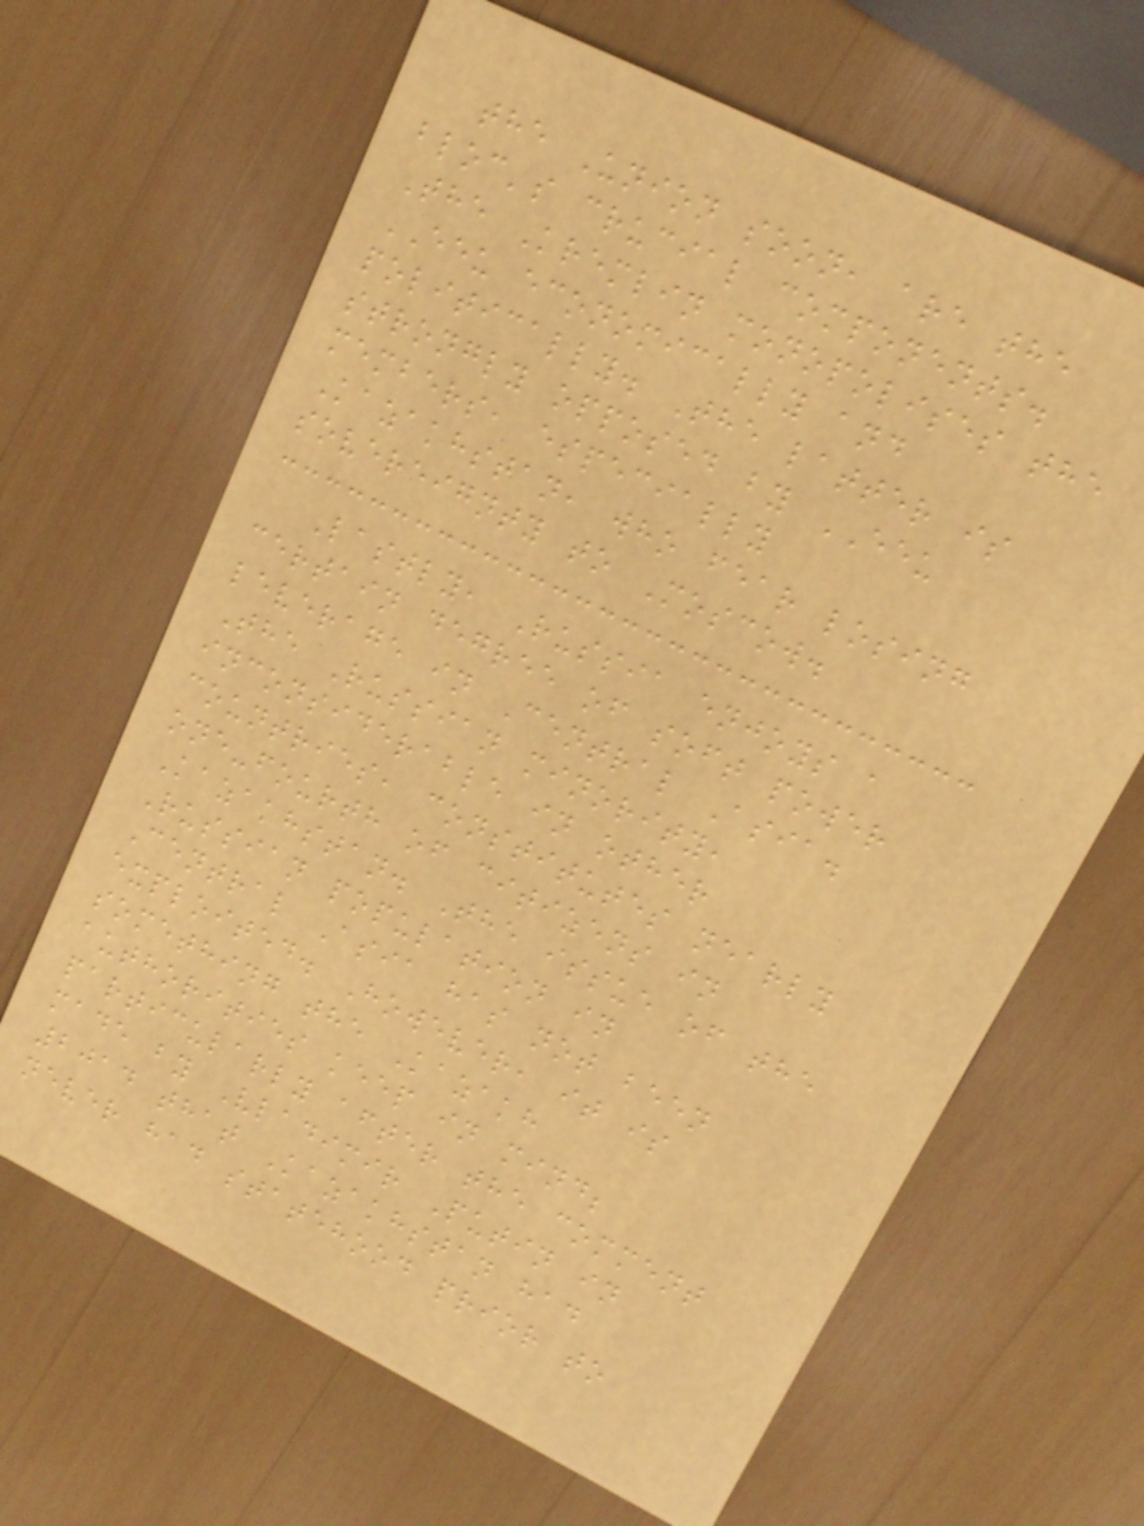the Union soon, are the
bloc's crucial components.
The Kremlin monopolises the
EEU economically and
politically. The latter is
strongly opposed by EEU
members, especially
Kazakhstan, who fear losing
sovereignty to Moscow.
Lastly, Russia enjoys a
certain degree of soft power
leverage in Central Asia.
The Russian minority,
inconsiderable in other
countries, constitutes nearly
one-fourth of citizens in
Kazakhstan. The issue of the
Russian population in
Central Asia has not been
exploited. However, it is
something the Kazakh
authorities keep in mind;
particularly after the comment
made by Vladimir Putin in
2014 that Kazakhstan had
never had statehood prior to
